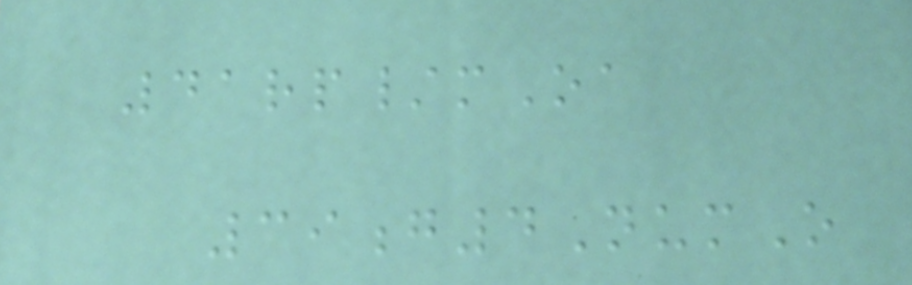41rp/mOa
39g4NumO
